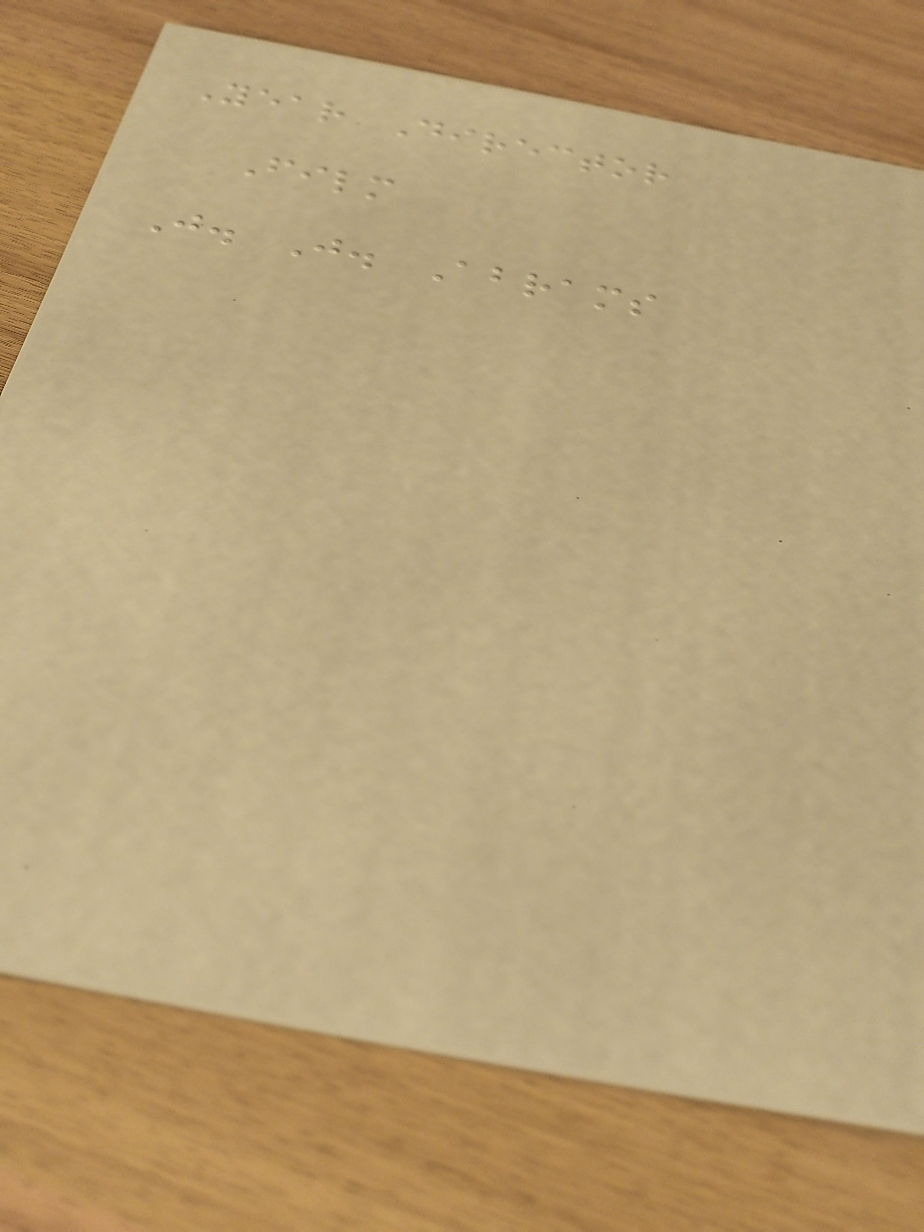Year Director
Film
J. J. Abrams
